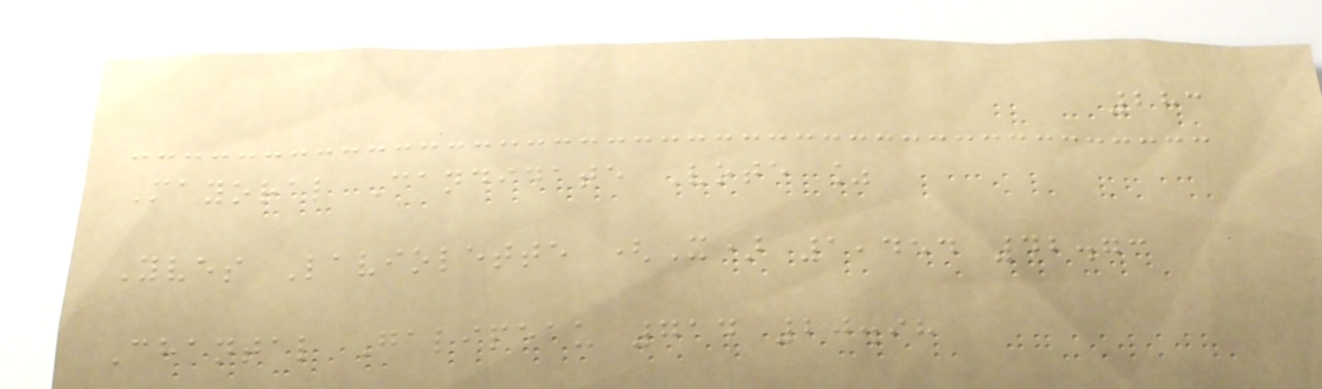283
Mayoral Candidate Vote %
Yves Laviolette (X) 1,454 42.73
Chantal Galipeau 714 20.98
